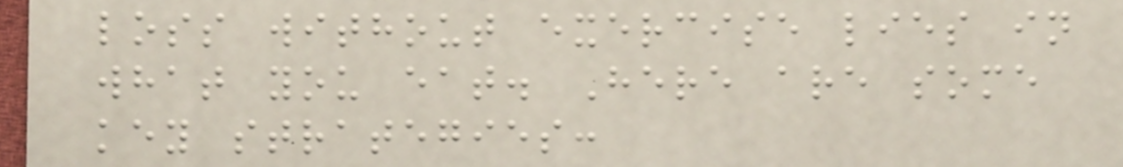loss without exercise lies in
what you eat. Here are some
key strategies:
